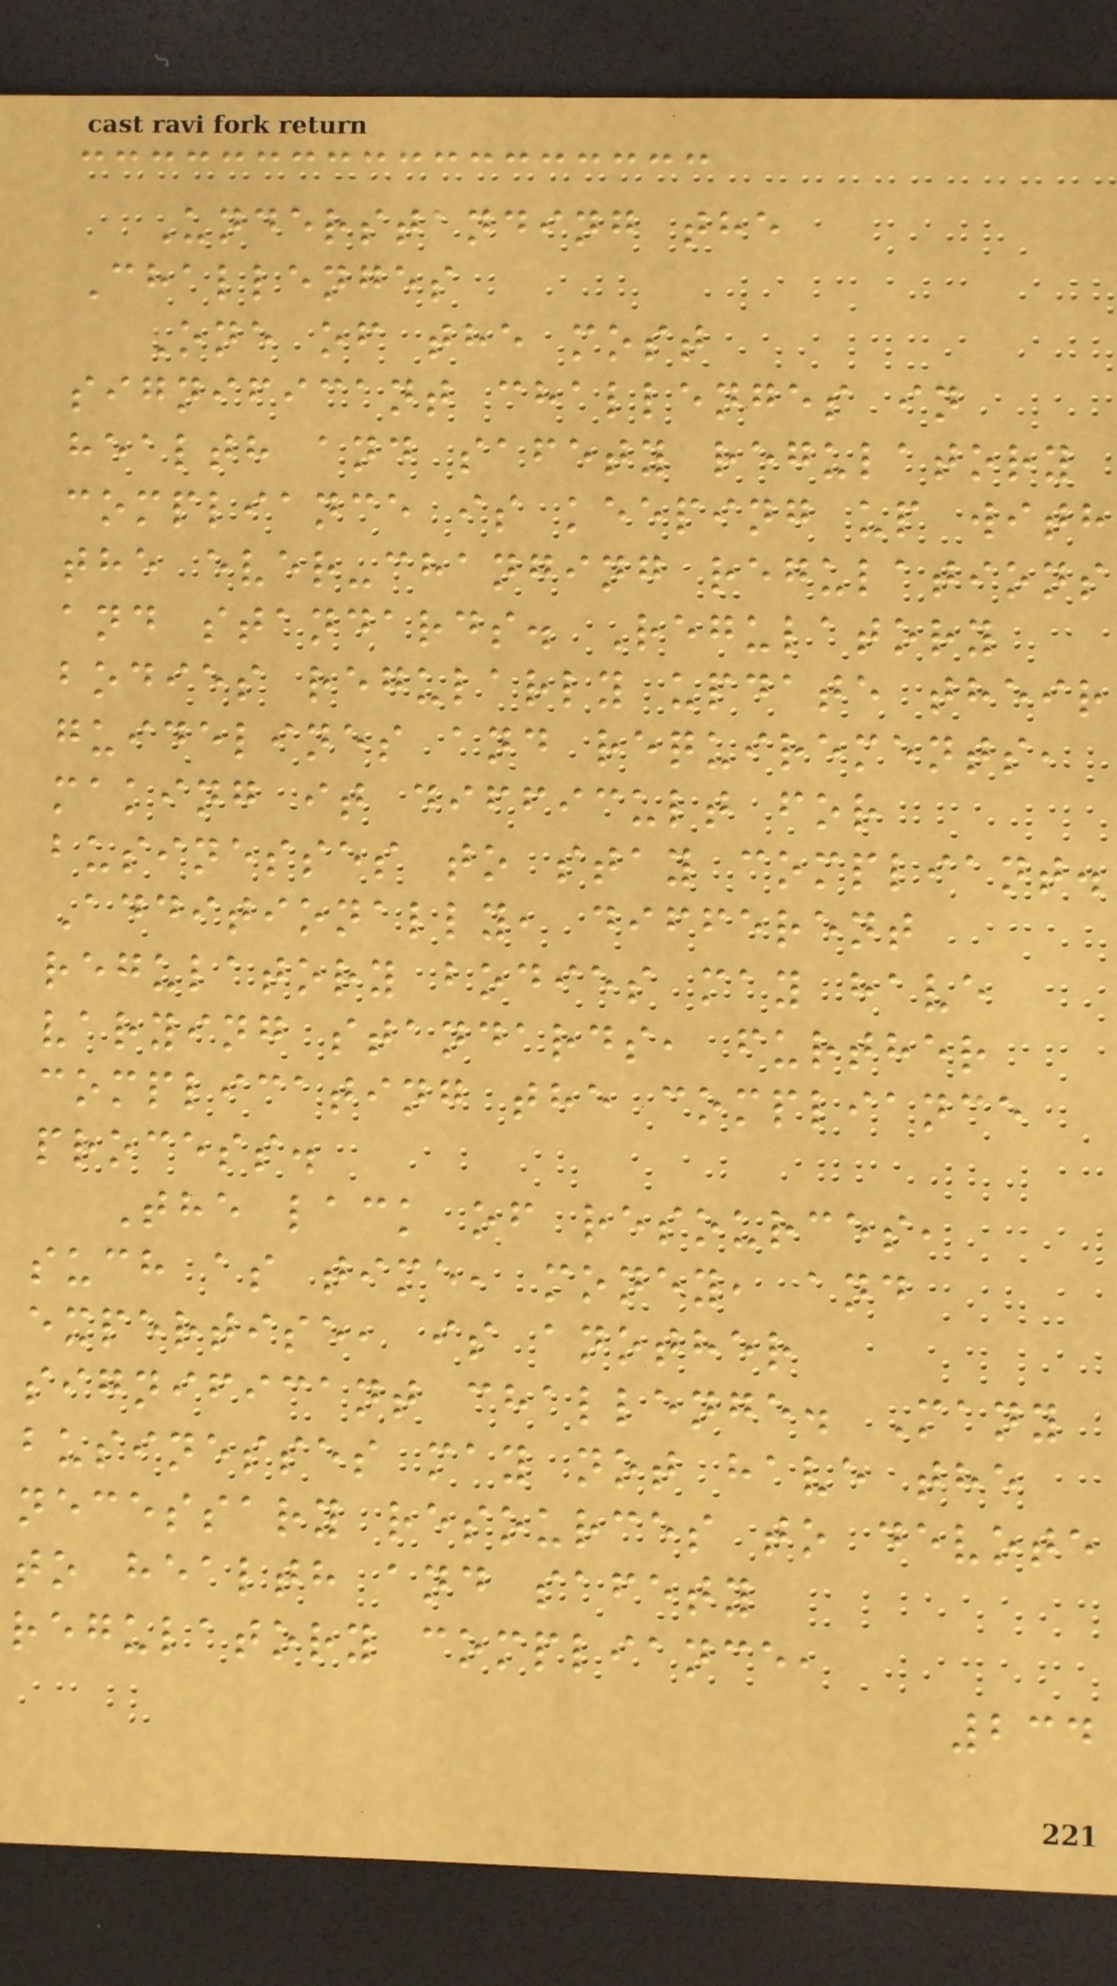Understanding the
Challenges
One of the most
significant challenges in
health and safety regulatory
compliance is keeping up with
the ever-changing regulations
and standards. Regulatory
bodies regularly update their
guidelines and requirements,
making it difficult for
businesses to stay compliant.
Additionally, different
regulatory bodies may have
varying standards, further
complicating the compliance
process.
The lack of resources,
such as time, money, and
expertise, is another
significant challenge. Many
businesses may not have the
necessary resources to devote
to health and safety
regulatory compliance,
234
